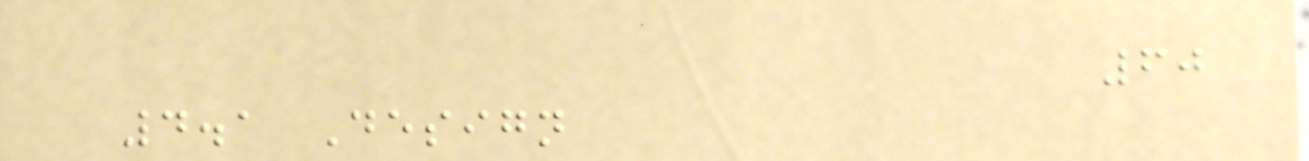60
4.1 Design
